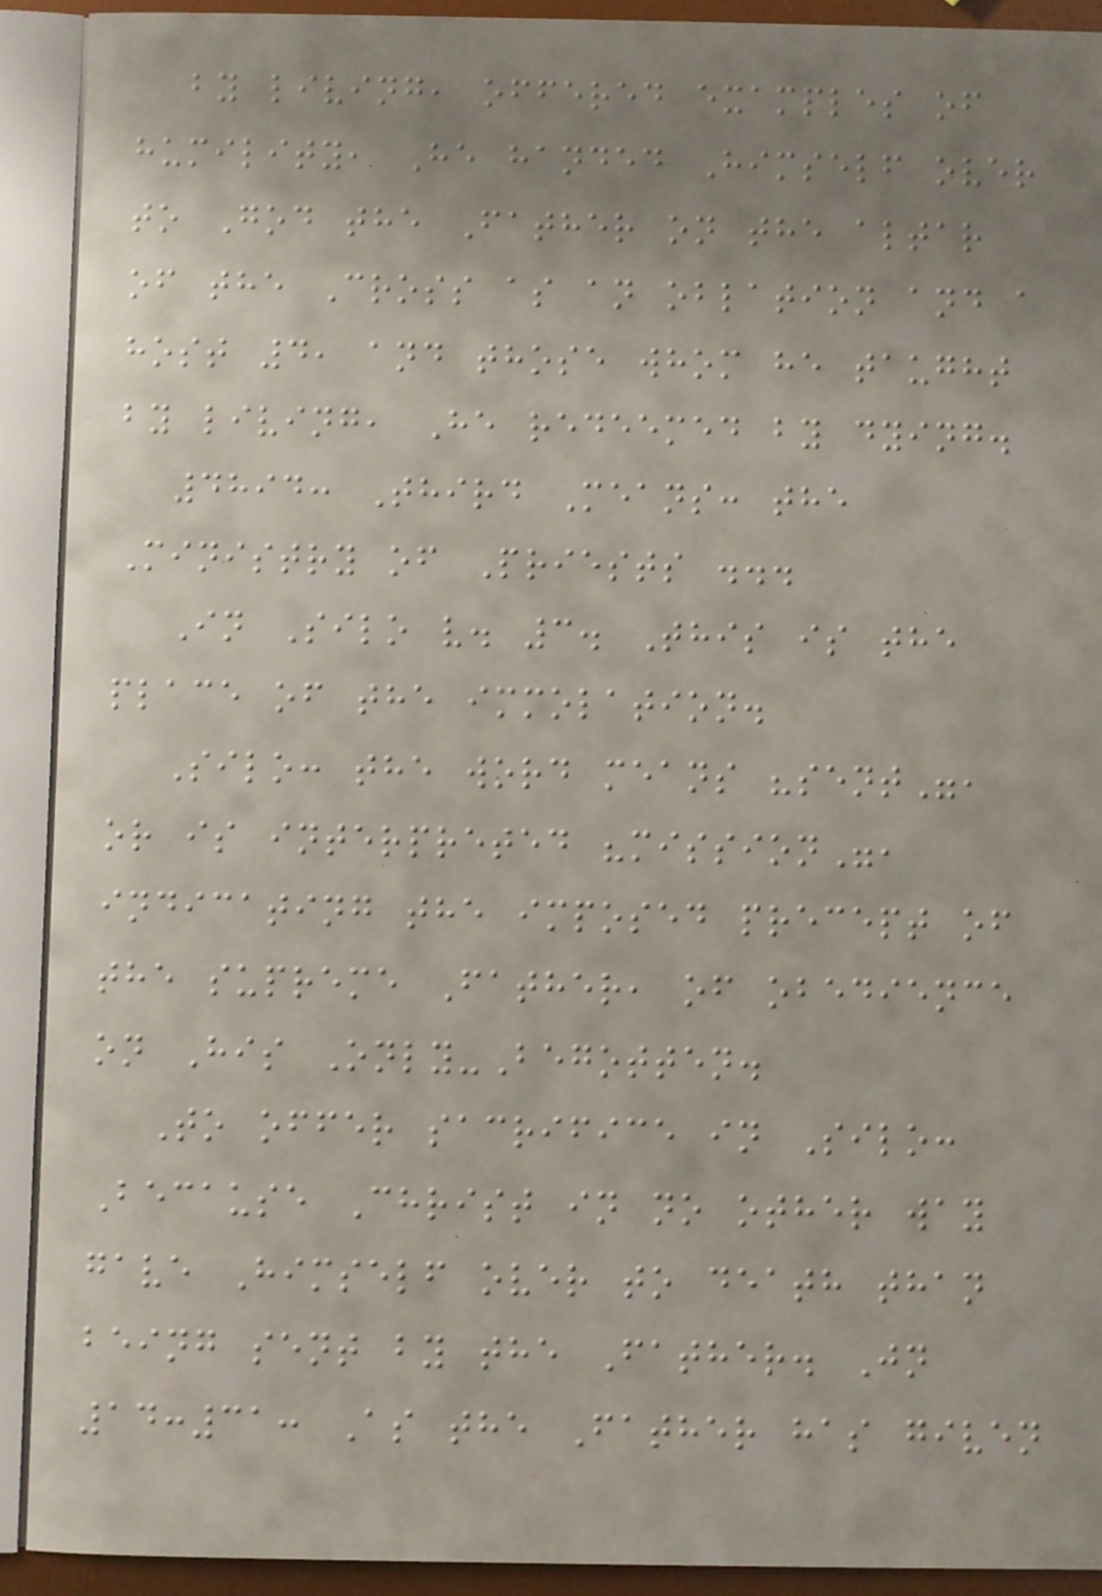by living, offered examples of
humility, He handed Himself over
to God the Father on the altar
of the Cross as an oblation and a
host 4, and those whom he taught
by living, He redeemed by dying.
4894: Third Means: the
Ministry of Priests ...
In Silo v. 3. This is the
place of the immolation.
Silo: the word means "sent",
or is interpreted "mission",
indicating the imposed precept of
the supreme Father, of obedience
on His Only-Begotten.
To offer sacrifice in Silo:
Because Christ in no other way
gave Himself over to death than
being sent by the Father. Jn
14:31: As the Father has given
